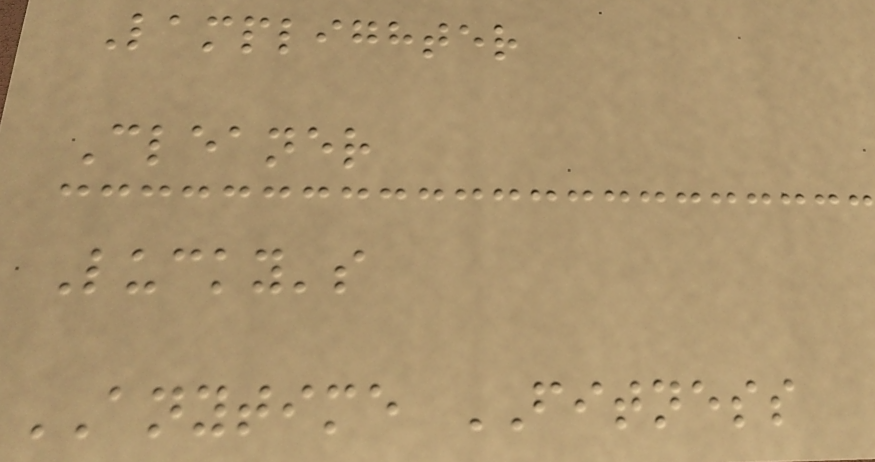Lamplighter
Cleaner
Lucky's
ANYTIME FITNESS
